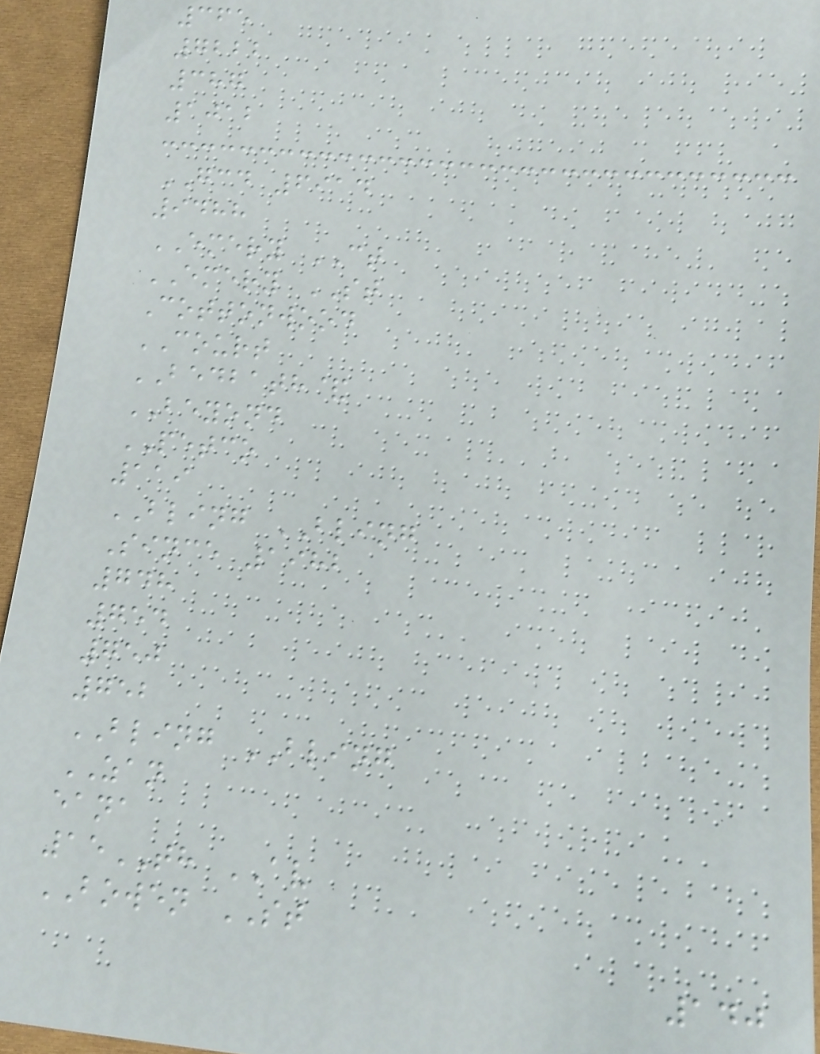365
7222
387
1012
GCD 6914
9488
EMERY CT
EMERY ST
Cottonwood
COURT
BEDBATH&
BEYOND
PETCO
119
BLING BLING
Since 1982
748
754
750
752
BLING BLING
ZAN
eana
15TH AV
BOWEN ST
140
